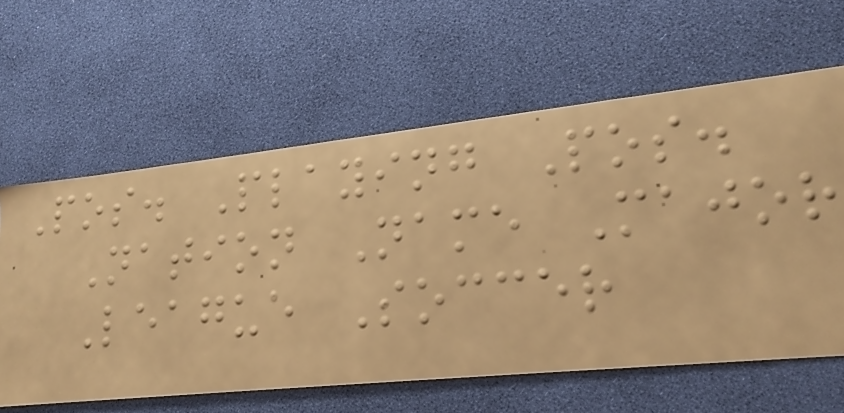Pos. Playing Pos.
Nation Name Major
League Soccer
